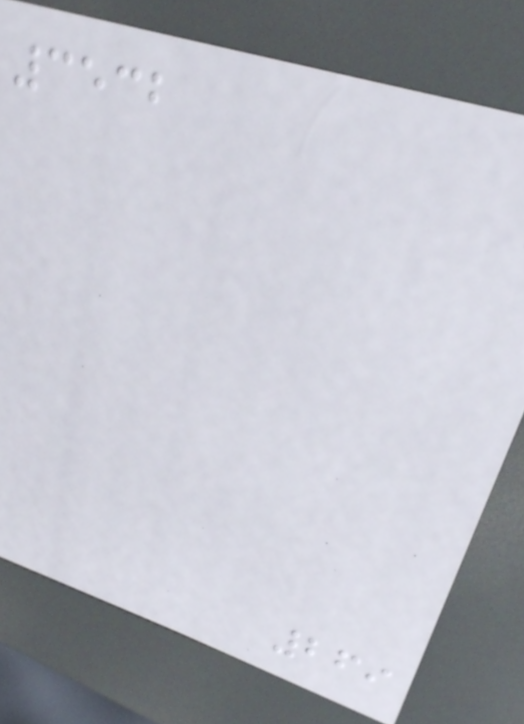3532
269
